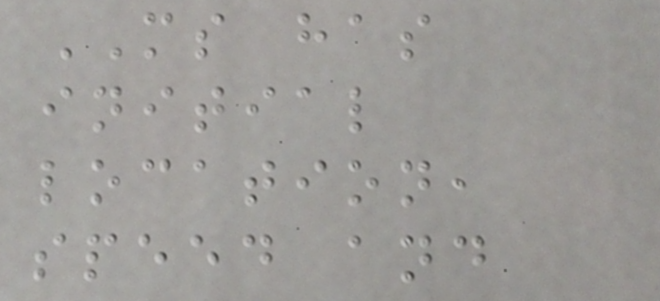MS has
initial
location,
speed and
